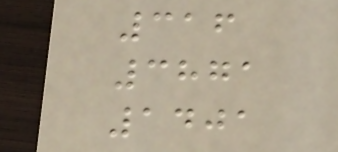316
3871
1401
